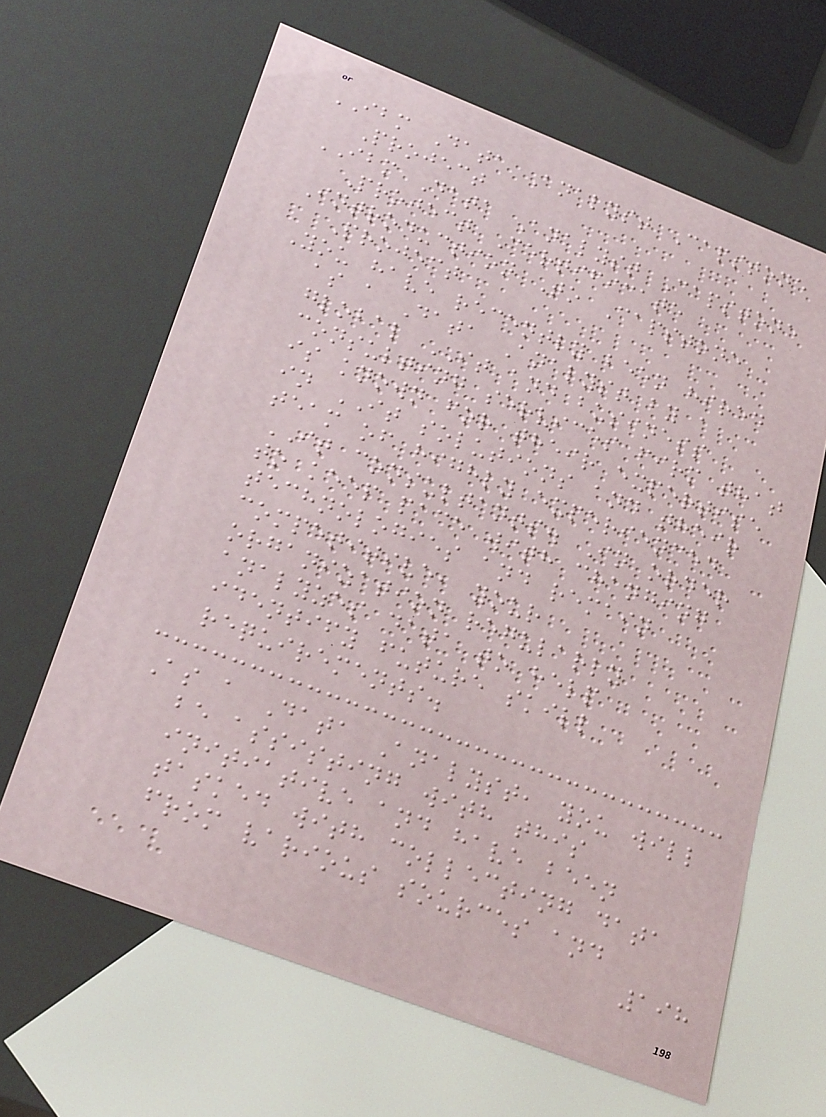IBM Data Analyst Capstone
Project
IBM Data Analyst Capstone
Project Certificate
Introduction To Capstone
Project
You have recently been hired
as a Data Analyst by a
global IT and business
consulting services firm that
is known for their expertise
in IT solutions and their
team of highly experienced
IT consultants. In order
to keep pace with changing
technologies and remain
competitive, your
organization regularly
analyzes data to help
identify future skill
requirements.
As a Data Analyst, you will
be assisting with this
initiative and have been
tasked with collecting data
from various sources and
198
